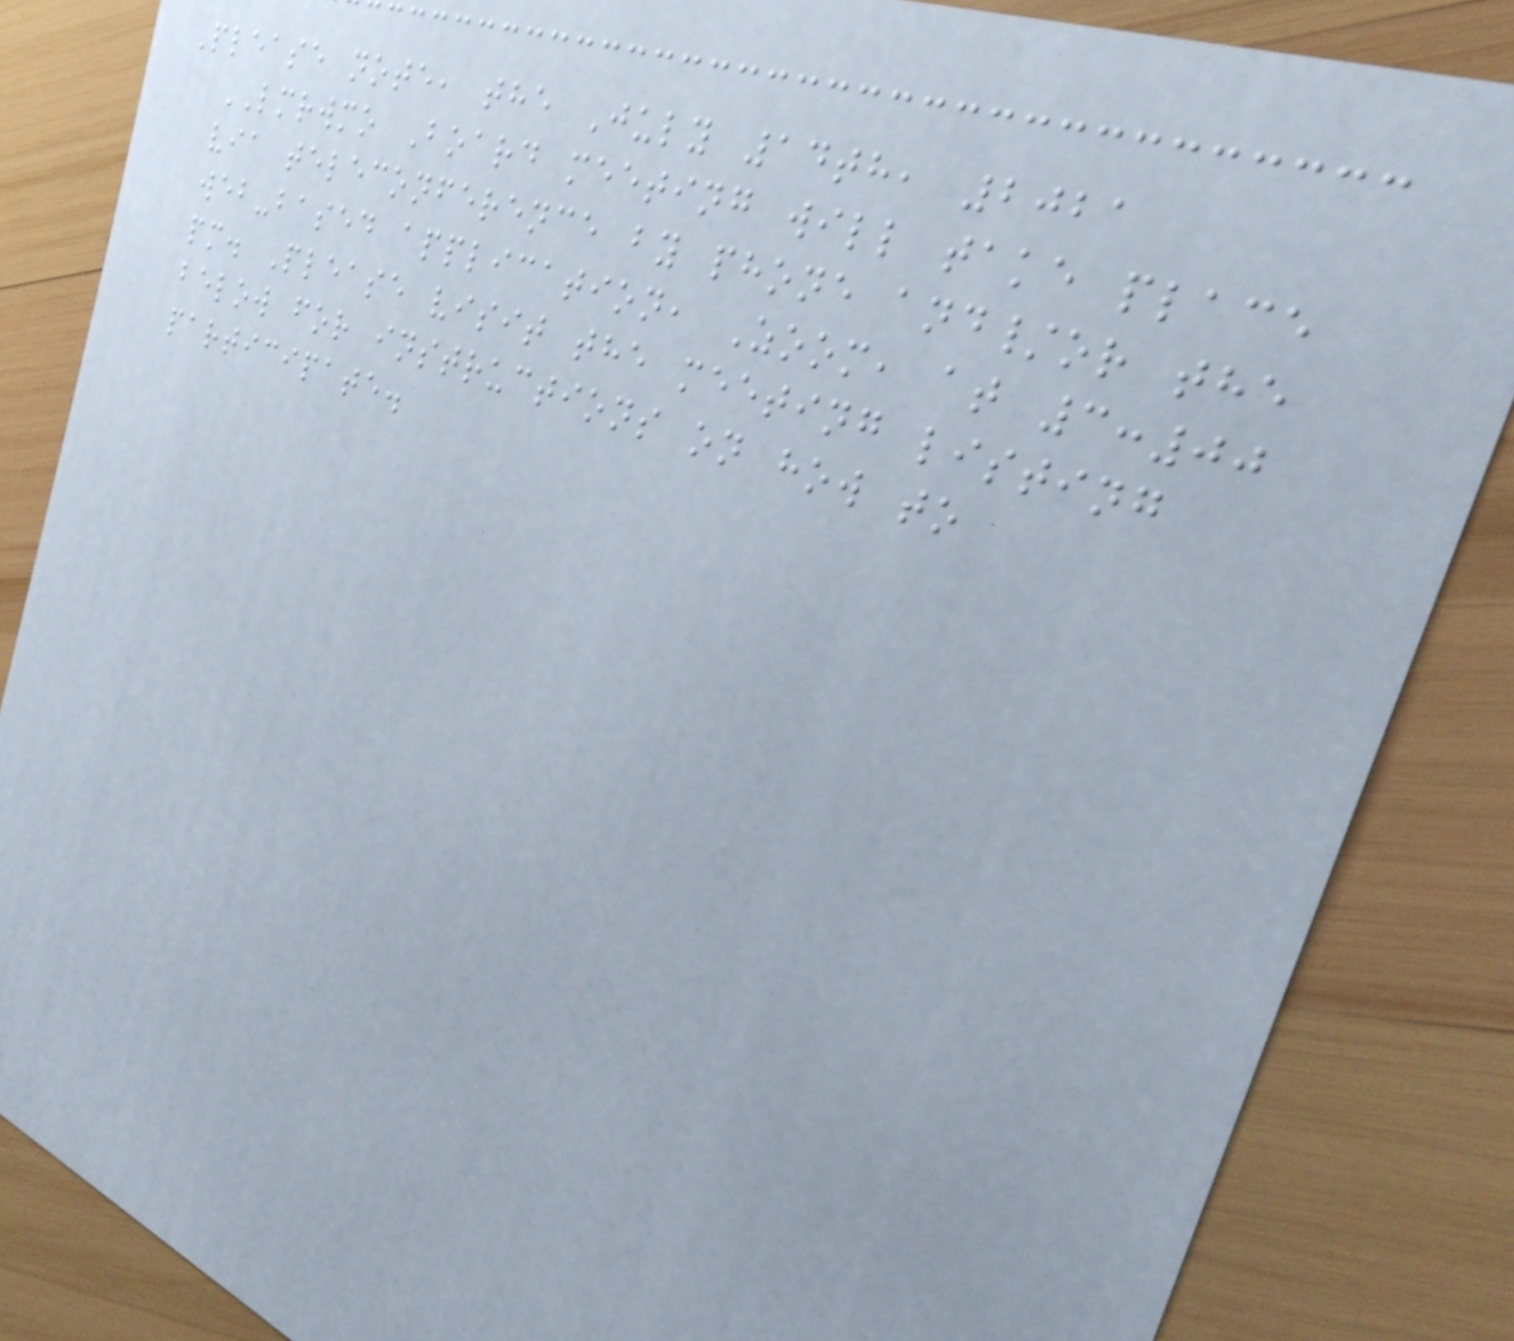Please note, the July 14th, 2021
LMRWMO Board meeting will take place
via teleconference by phone and/or the
web-based application, Zoom, at 3:00
pm. Please visit the meeting listing
below for instructions on how to
participate.
